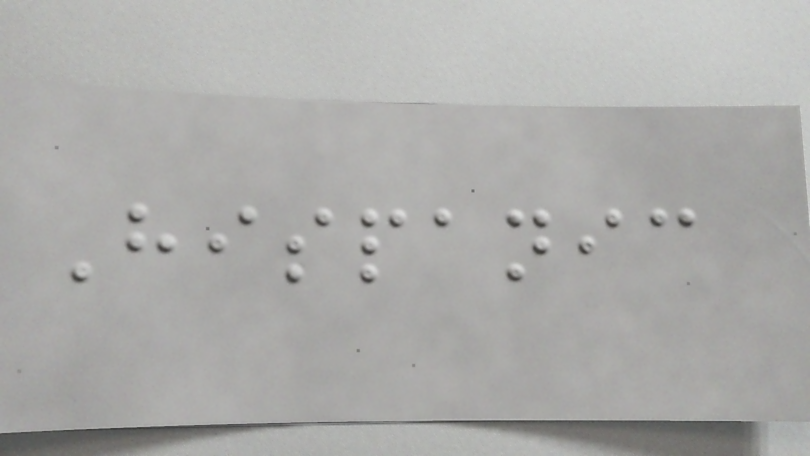Hispanic
